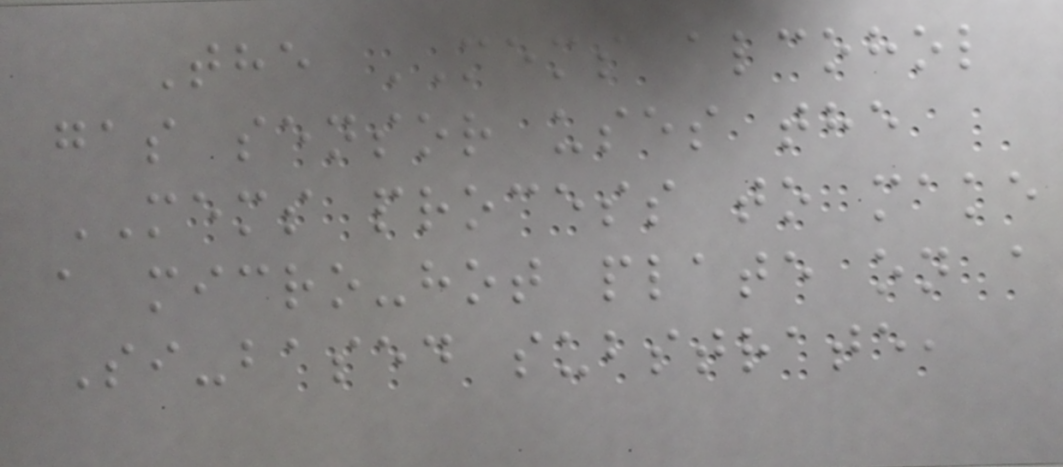The MEMS alcohol
gas sensor uses the
MEMS process to make
a micro-hot plate on a
Si-based substrate,
